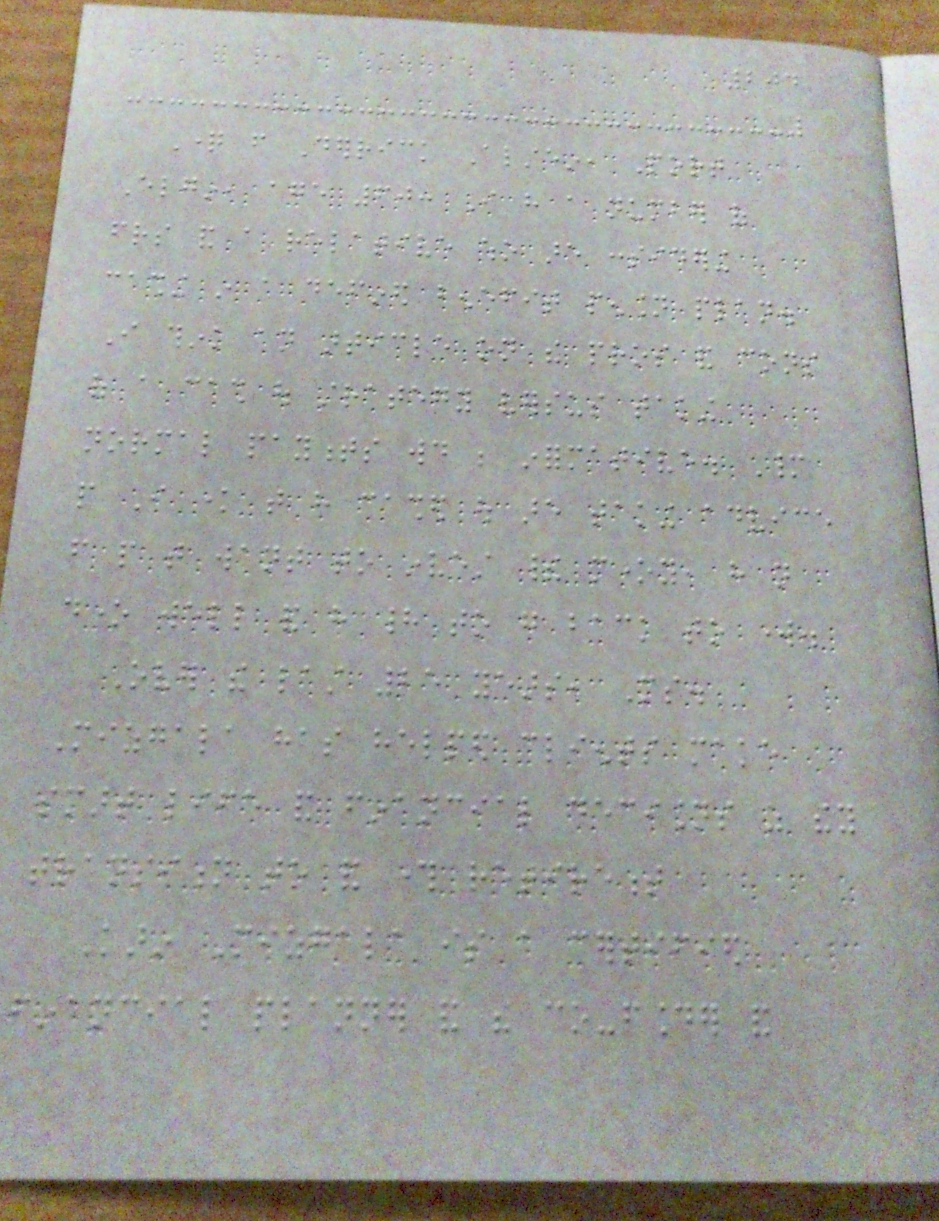204
Question from Derrick Alstein, Port
Elgin, age 60: I have a number of
friends and a relative who are considering
cashing in a defined benefit pension plan.
I think an article on the pros and cons
of a cash out strategy versus taking
normal payments would be informative. Many
people I know that have cashed out are taking advice
from people that want to invest their money, have not
done well and have had to go back to work.
Over the last 25 years, Ms.
Mizgala has helped clients make
smart life and financial decisions as they
transition to and through retirement
Karin Mizgala is a certified
financial planner and the co-founder and
